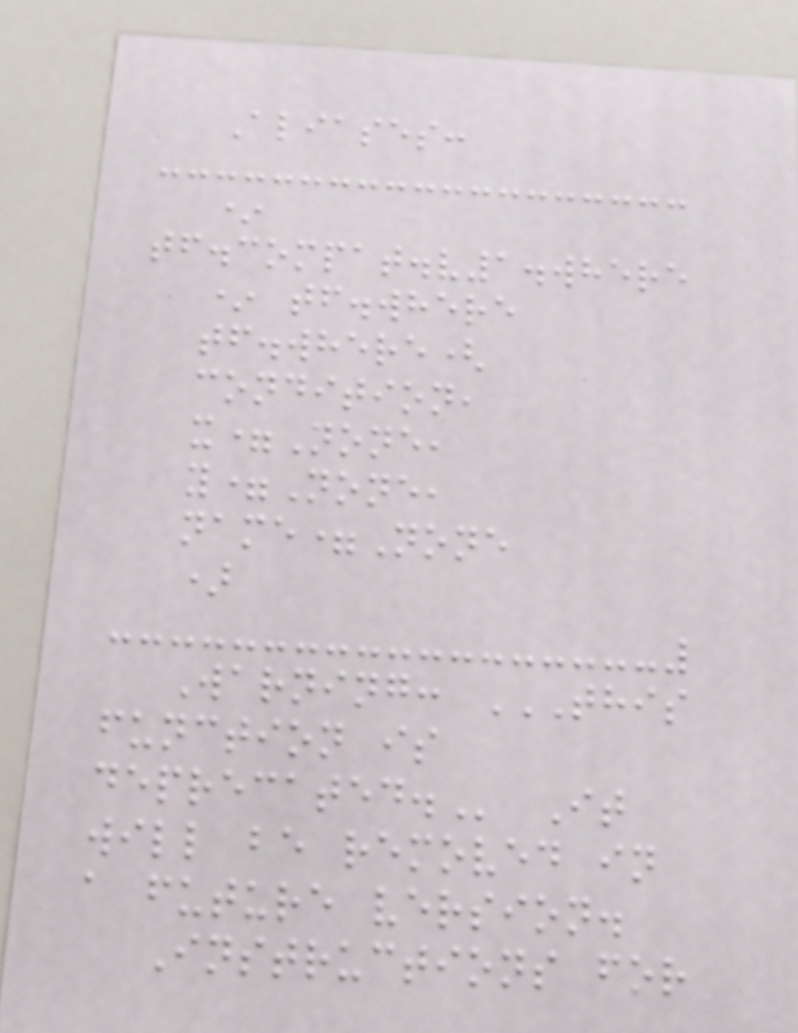Aliases:
*
tf.compat.v1.where
* tf.where
tf.where(
condition,
x=None,
y=None,
name=None
)
Warning: THIS
FUNCTION IS
DEPRECATED. It
will be removed in
a future version.
Instructions for
